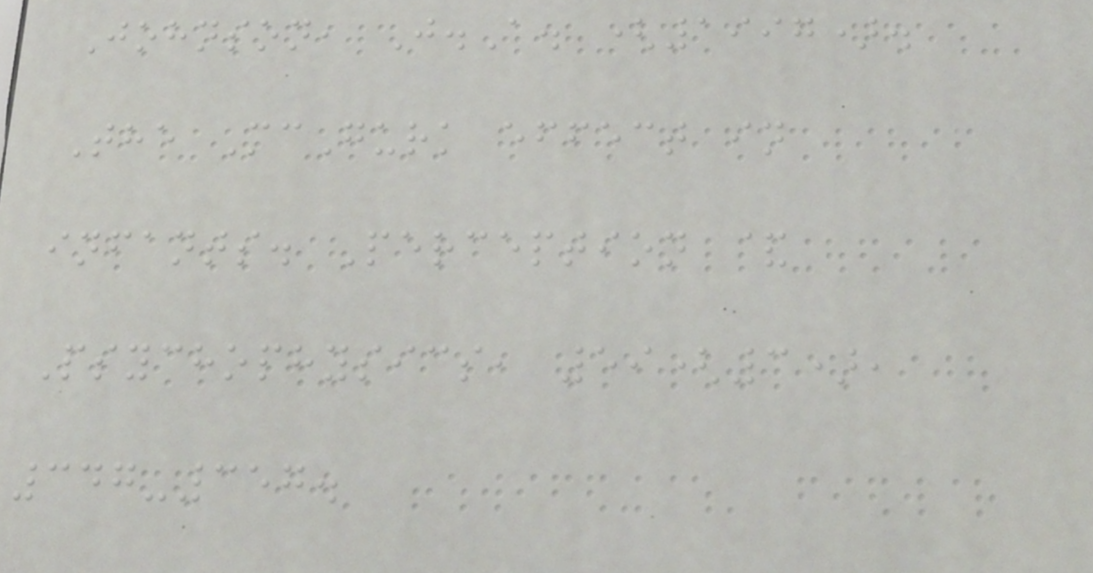Johnson, J.A. (1997).
The McGurk effect in
infants. Perception &
Psychophysics, 59(3),
347-357.
